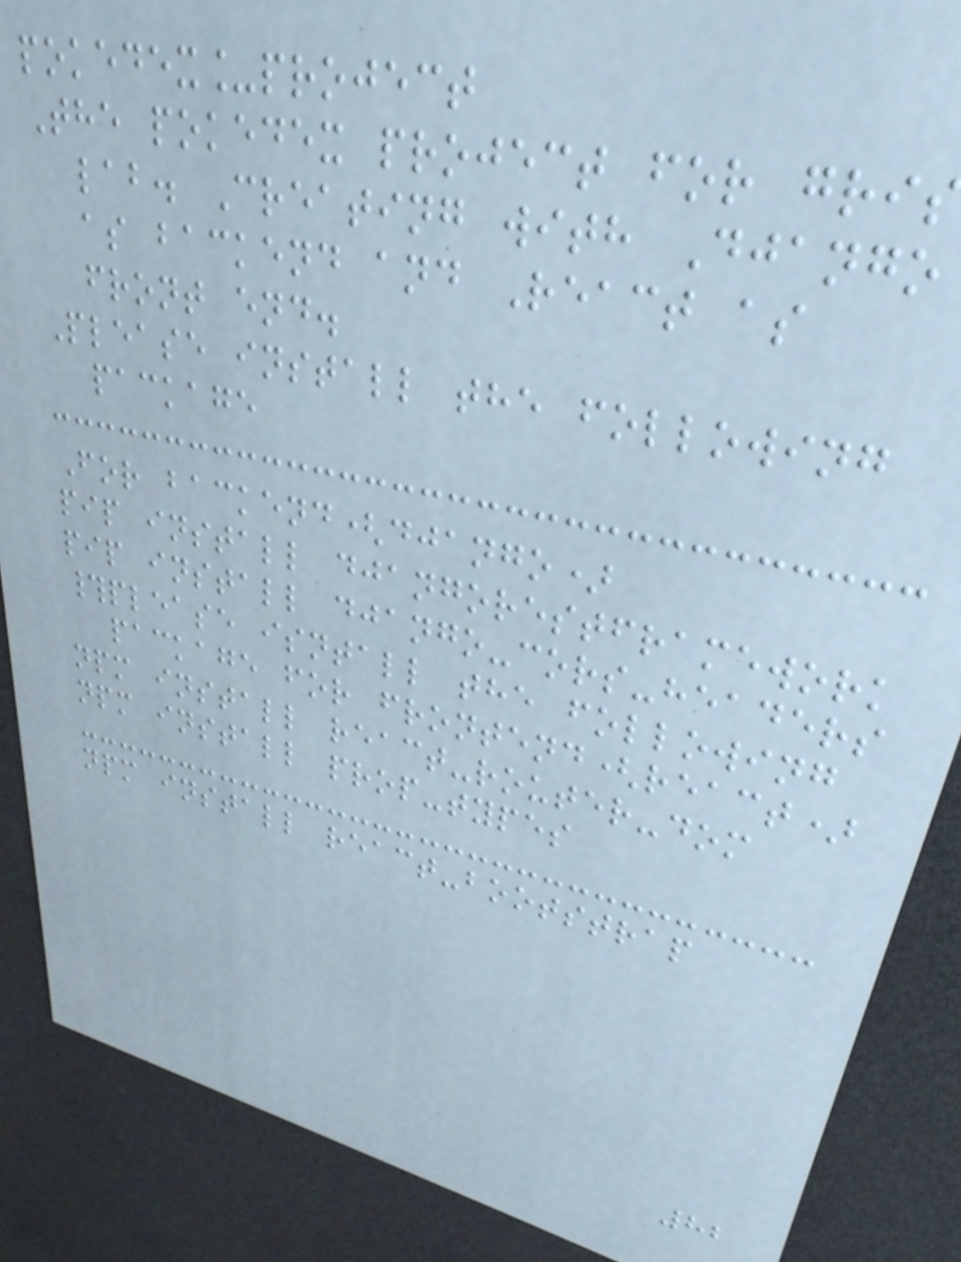pokedex_project
The pokedex project for gris
lab. Creating with Django
as backend and React as
front end.
Please install the following
package
For backend(django)
pip install djangorestframework
pip install django-cors-headers
#please isntall the following
package for frontend(react)
npm install react-router-dom
npm install prop-types
npm install react-bootstrap
82
